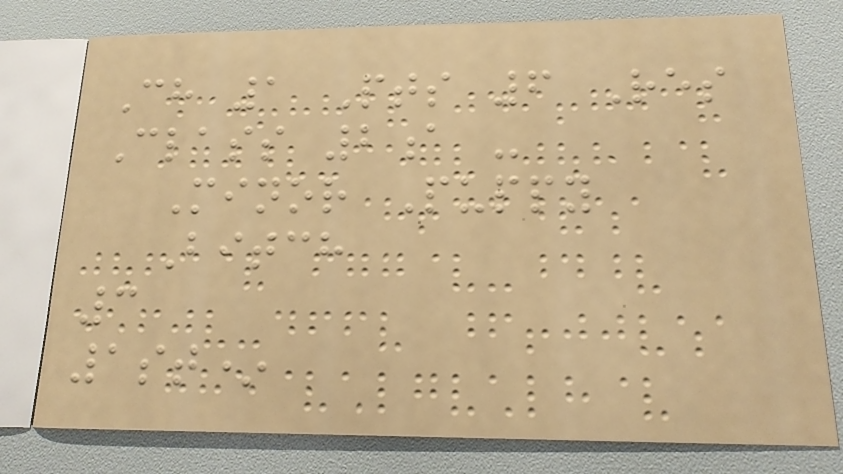Ch 1 Pts 6 Res
Class 2a -
Minor Puppy
Bitch
3
1st*
